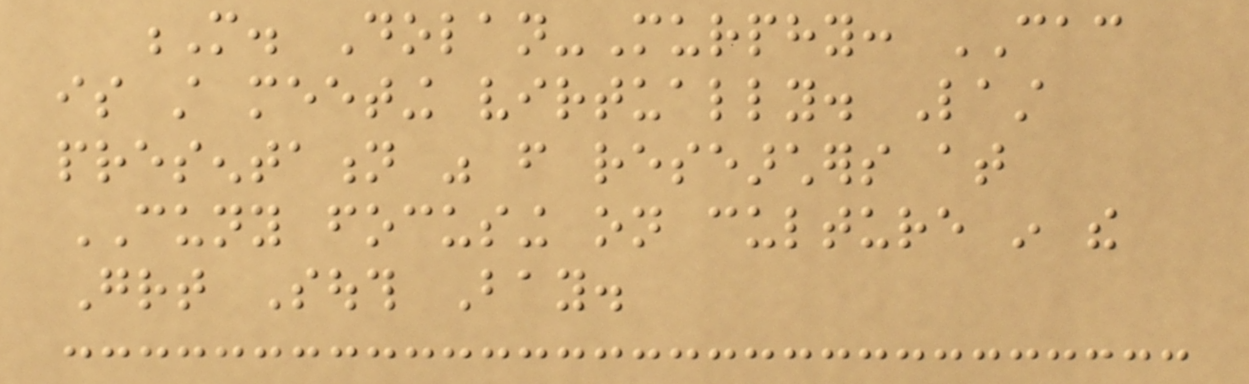M. Dolan-Murphy: CAC
is still meeting virtually. Last
presentation was from researchers at
CUNY focusing on culture in the
Great South Bay.
